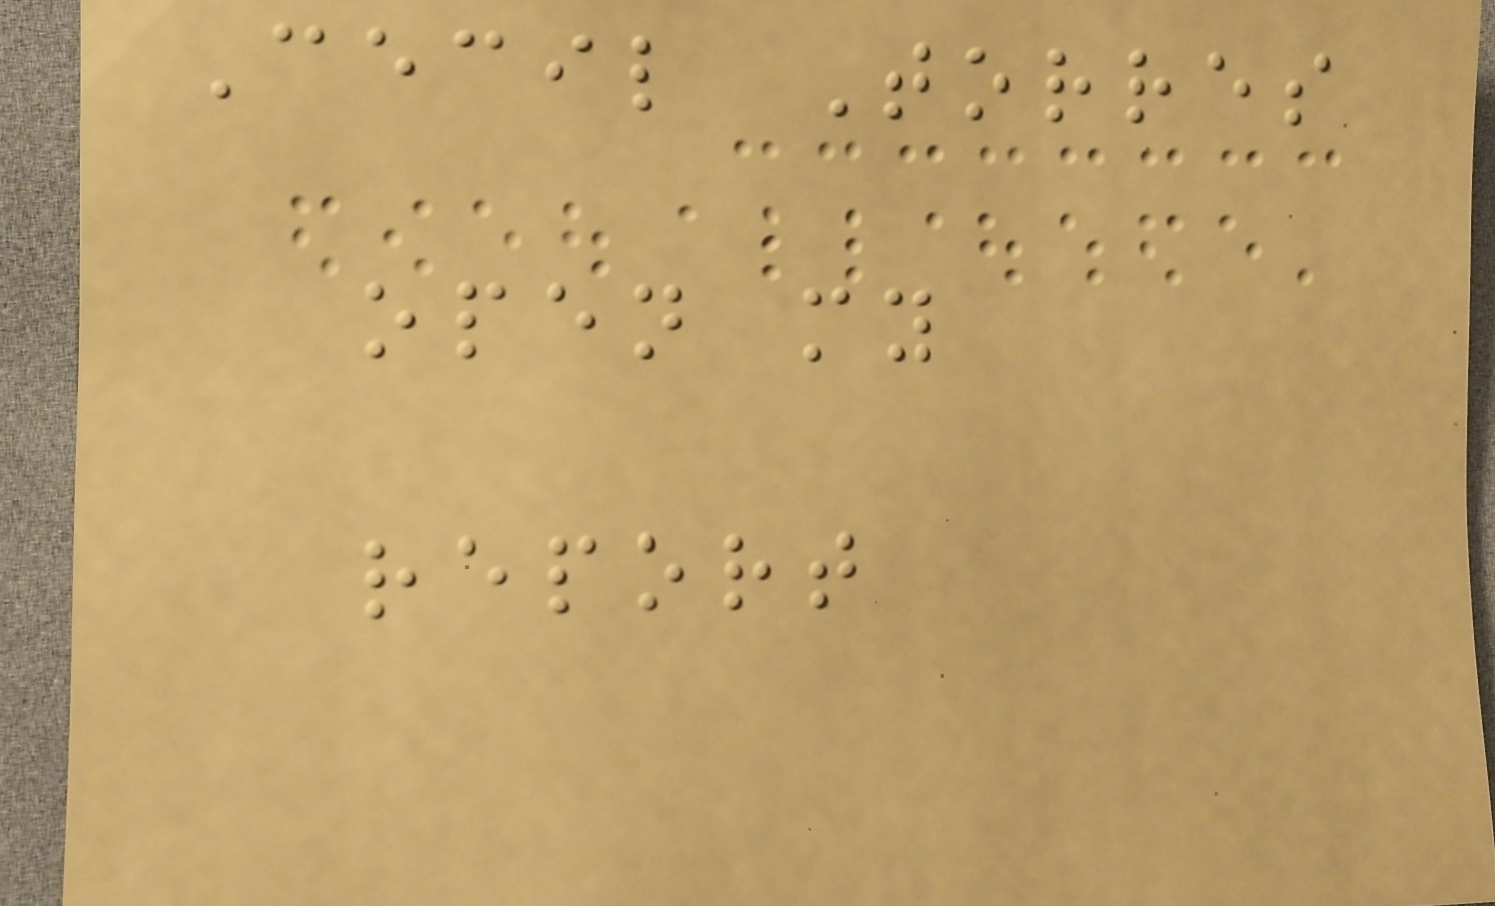Cecil Torres
open my
report
